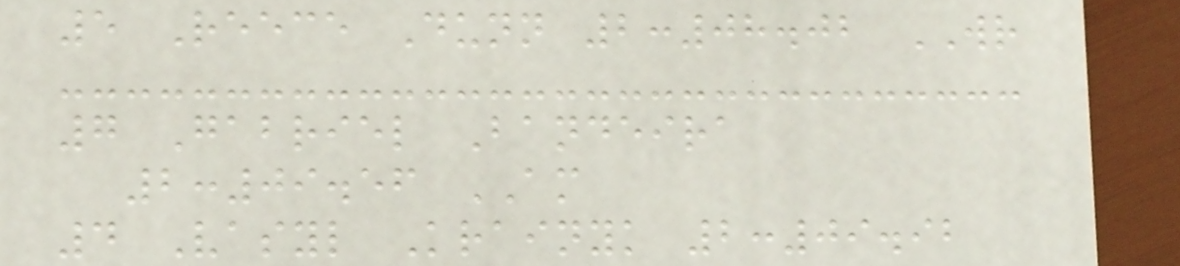5 Reece Dunn 2:08.02 WR
7 Gabriel Bandeira
2:09.56 AM
4 Vasyl Krainyk 2:09.92
